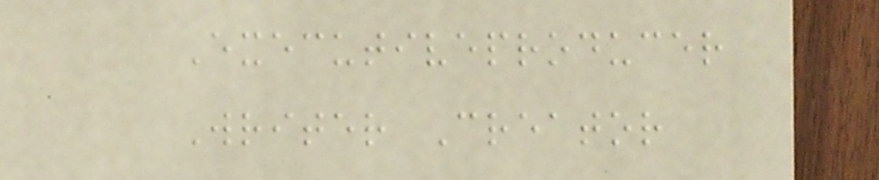Executiveproducer
Writer Creator
